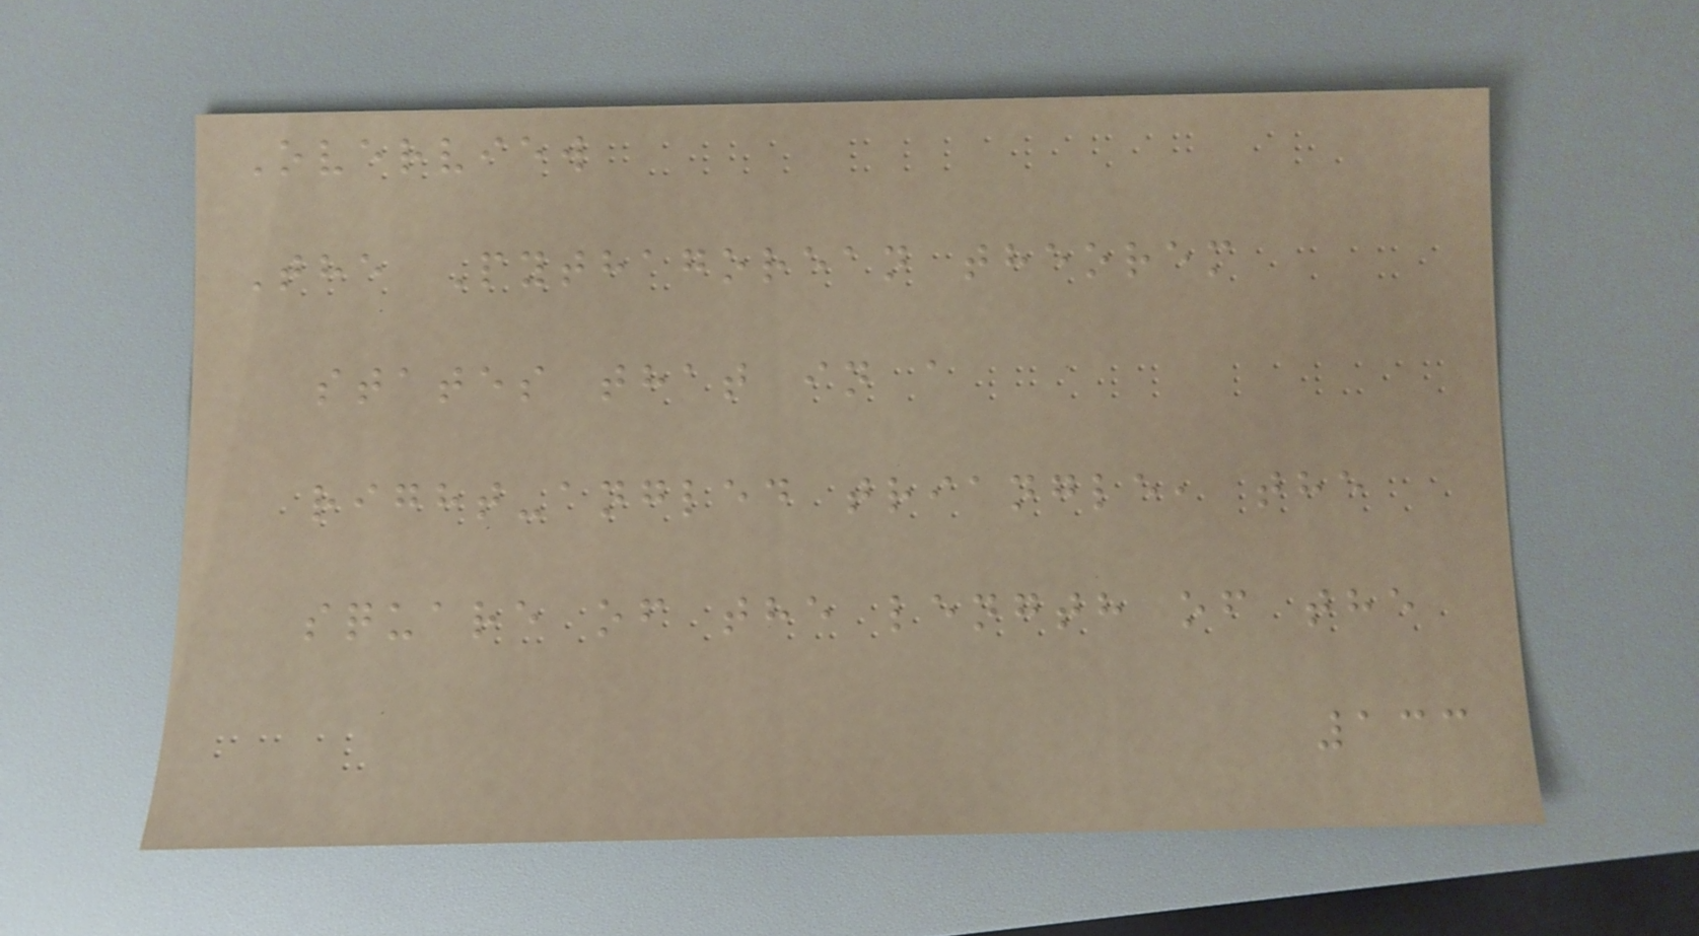Overview
The Pythagorean theorem
states that in a
right-angled triangle, the
square of the length of the
133
